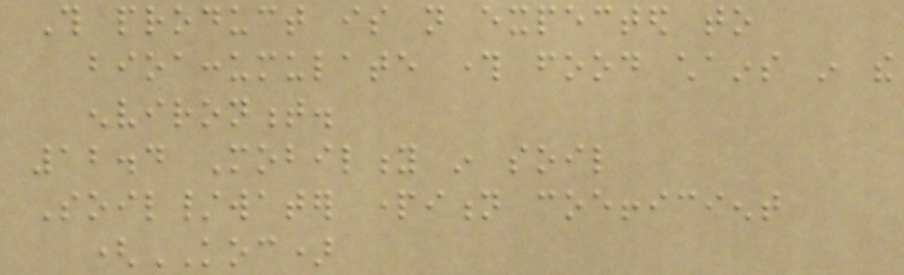This product is not expected to
bioaccumulate through food chains in the
environment.
12.4 Mobility in soil
Soil/water partition coefficient
(KOC)
